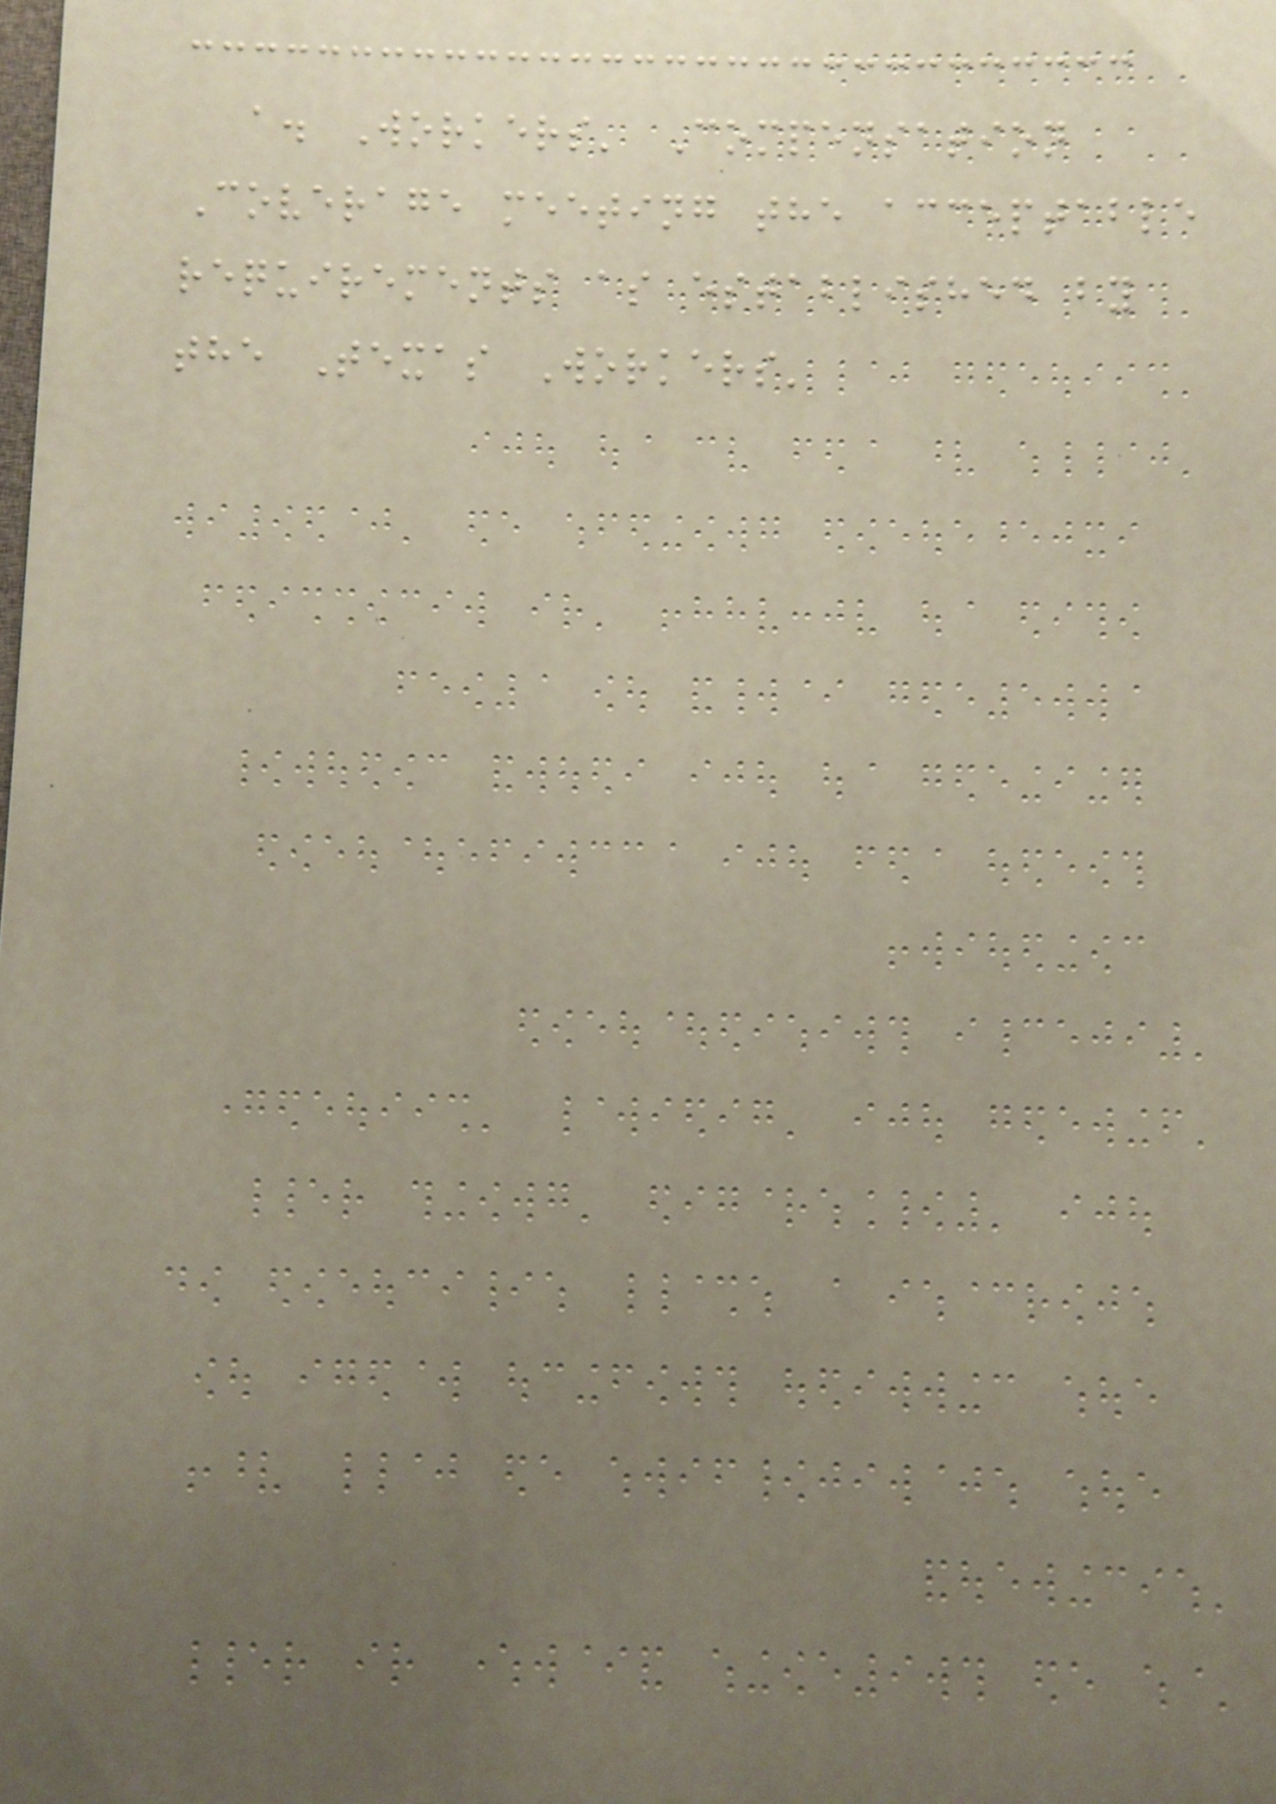a. Workers' Compensation
Coverage meeting the acceptable
requirements as established by
the Texas Workers'
